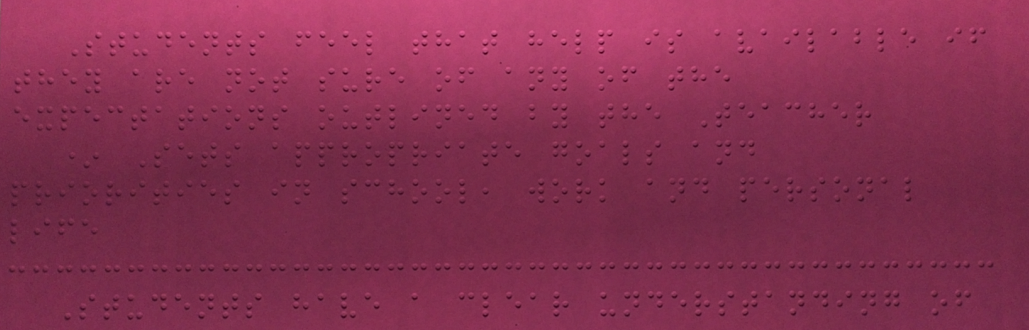Students feel that help is available if
they are not sure of any of the
expectations outlined by the Teacher
* Sets appropriate goals and
priorities in school, work and personal
life
Students have a clear understanding of
